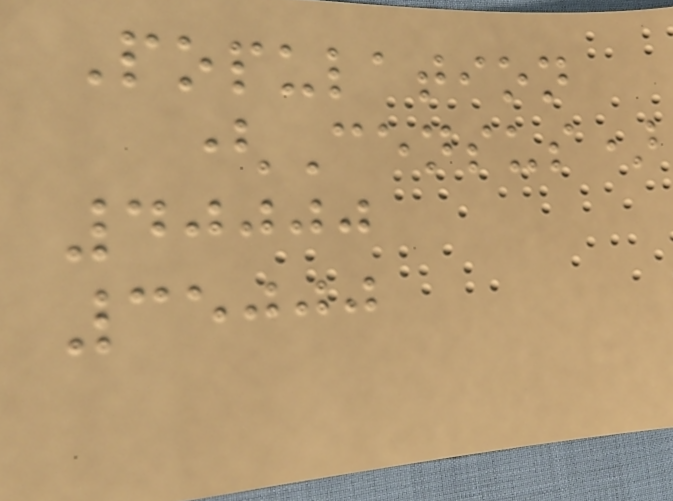Population
(Census)
40000
35000
